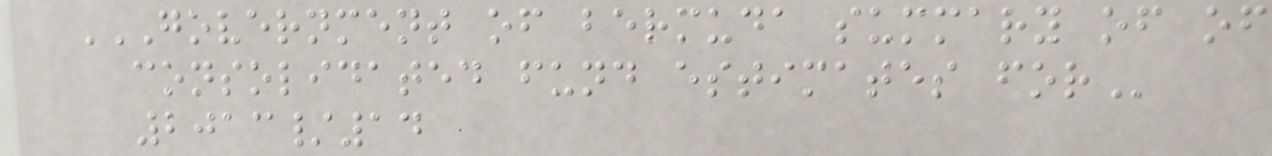GOVERNMENT OF BERMUDA SUMMARY OF OF
CONSOLIDATED FUND ESTIMATES FOR
2013/14
